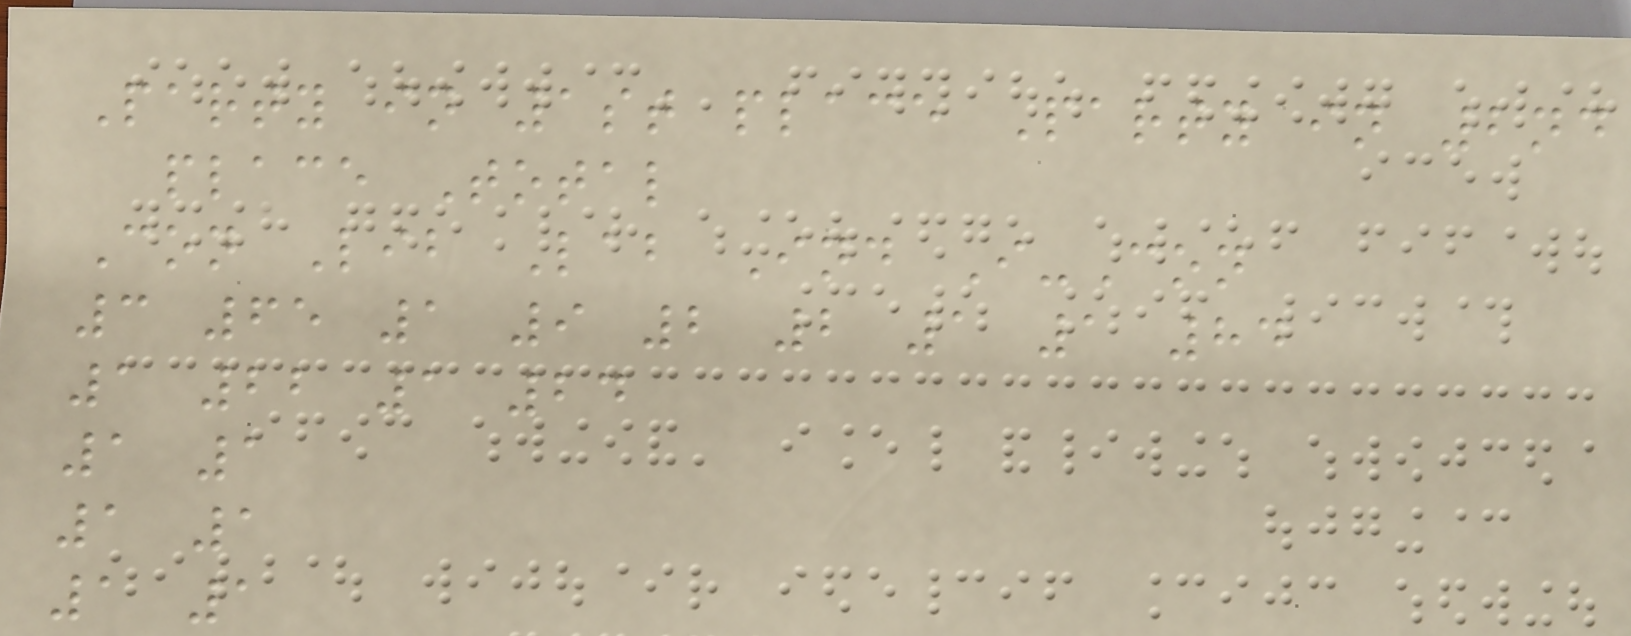Party in 1st place Party in 2nd
place Total
Con Lib Lab Ind I-Con
3 65 1 9 2 2 1 1 84
1 22 1 24
1 1
1 1
1 1
